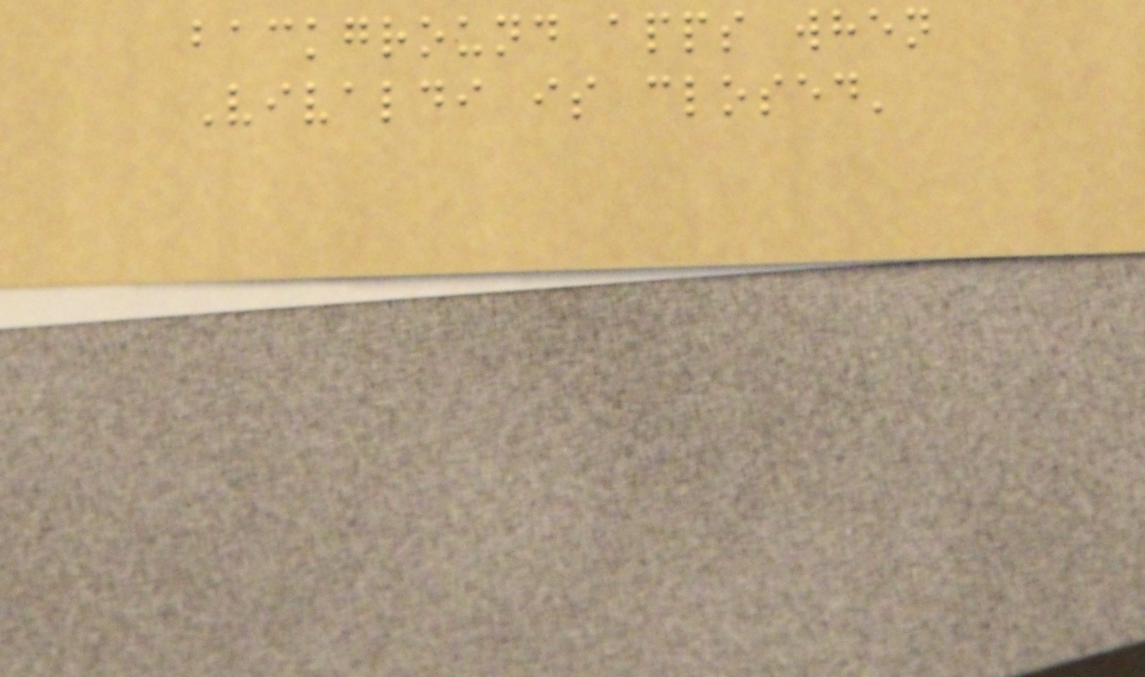background apps when
Vivaldi is closed'
